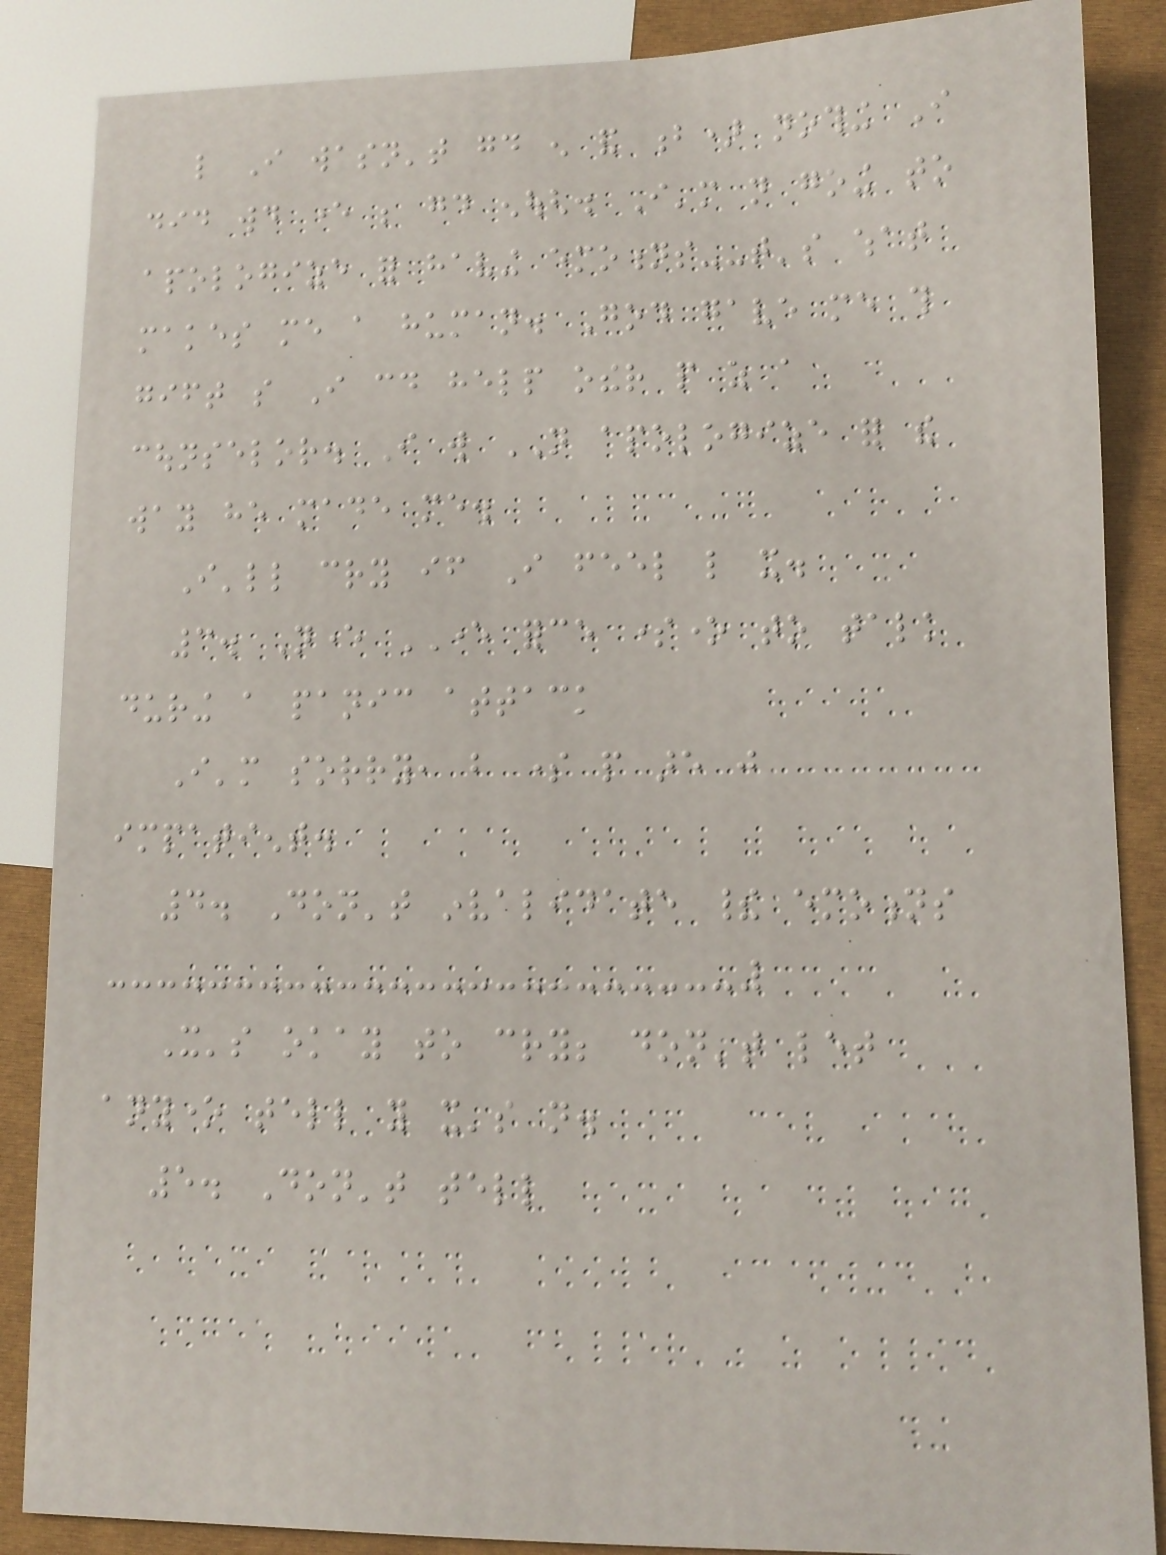like I wasn't good enough and b) nothing I
did would ever be good enough. I'm not going to
apologize for having emotions--that's what
makes me a human. God gave me this
gift so I could help other people as a
counselor. I will NOT apologize for the
way he made me.
I'll cry if I feel like it.
3. Never EVER force someone to talk
during a panic attack
I'm sorry, but some people are just
impatient.
4. Don't invalidate their emotions
It's okay to cry; don't let
anyone tell you it's not.
5. Don't tell
